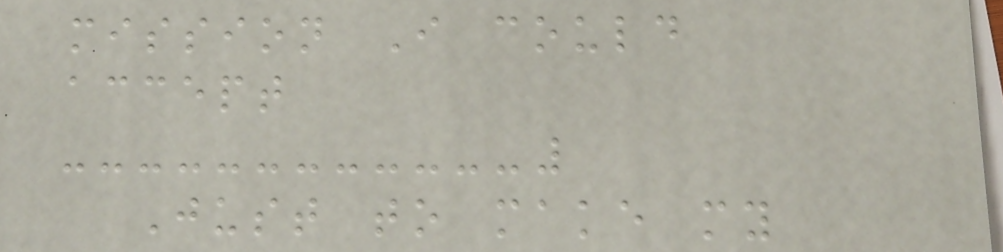mission I could
accept
Just to make my
